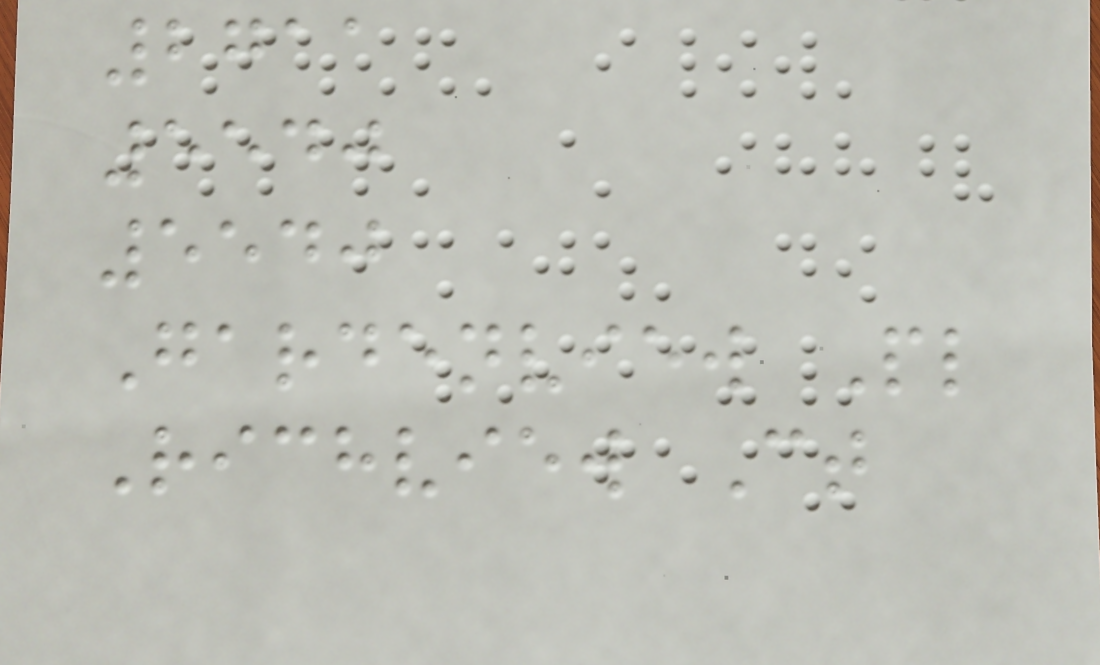2711
5540
5540
Gardenview Pl
Richview Ct
